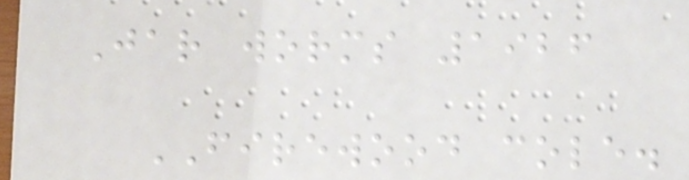Jar worms 1926
FIREWOOD cole.
